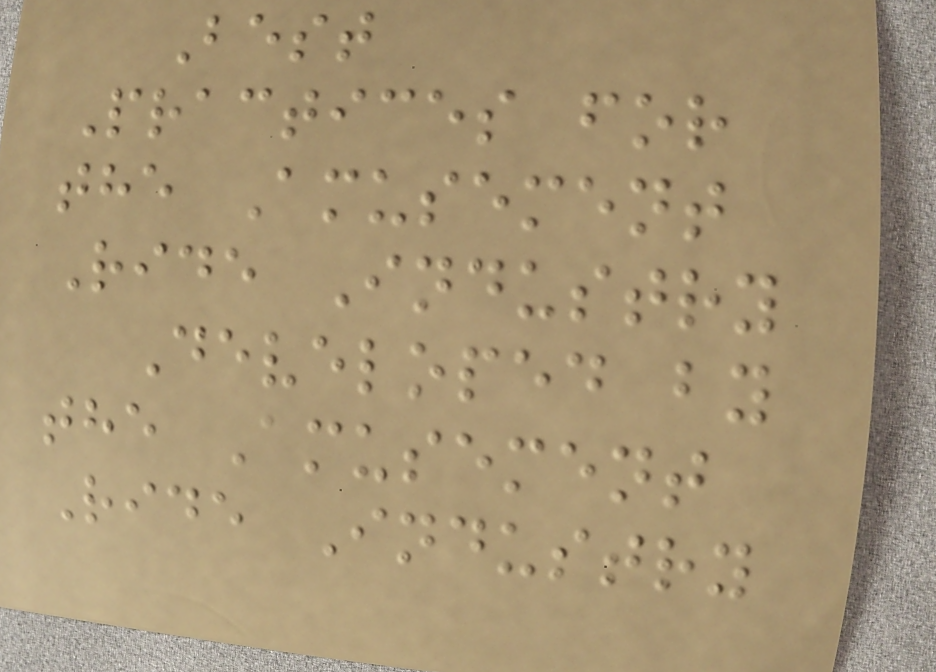Best
Practices for
the Amusement
Ride Industry
Developed by
the Amusement
Ride Industry
